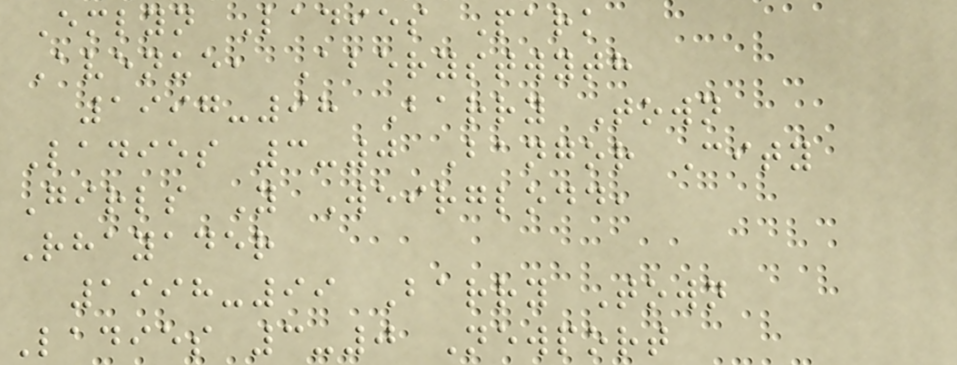Emlyn Ladies Park
Avenue, Aberystwyth
1997-98 Barry Town
Ladies 3-0 Bangor City
Girls Y Weirglodd,
Rhayader
1998-99 Barry Town
Ladies 3-0 Newport
